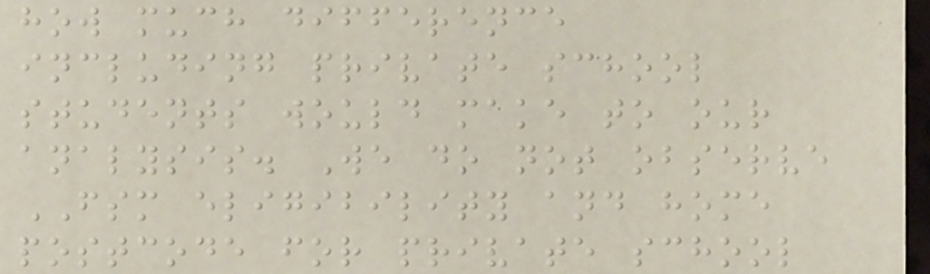how much difference
including private school
students would make to our
analysis. We do not observe
FSM eligibility and home
postcode for private school
